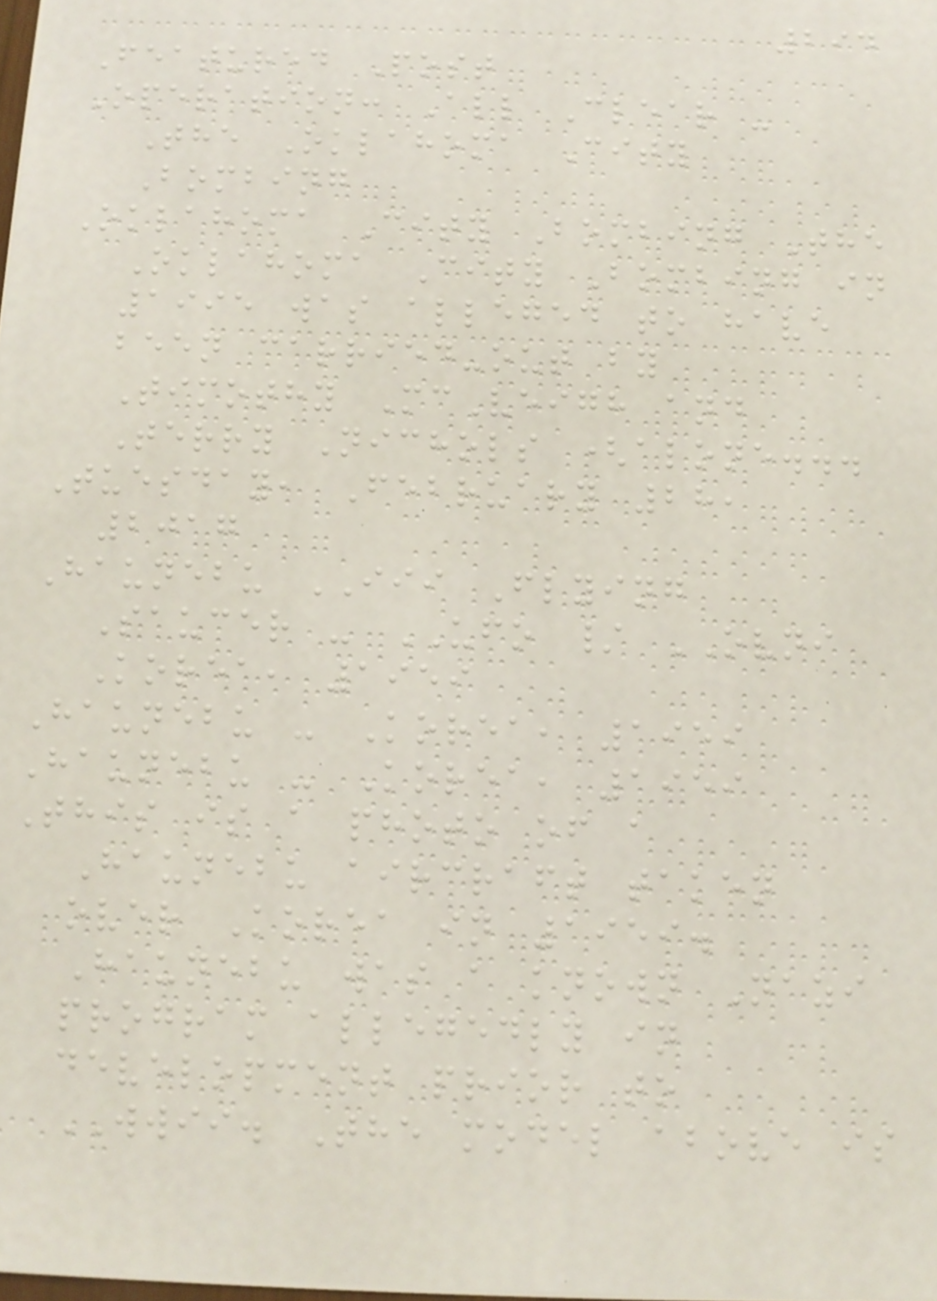294
Featured Post
Operation: All Clear -
The Oklahoma City
Bombing
Oklahoma City Bombing The
Oklahoma City Bombing in
1995 was alleged to have
been carried-out by
Timothy McVeigh and
Terry Nichols (alone...
Tuesday, February 28,
2017
Haunebu III Flying
Saucer - UFO / OVNI
Korea, 1959
Haunebu - Korea, 1959
Haunebu - Korea, 1959
This is a photo of a
Haunebu aircraft taken
over Korea in 1959.
Haunebu was a known Nazi
program allegedly in
development prior to
WWII. The model above is
